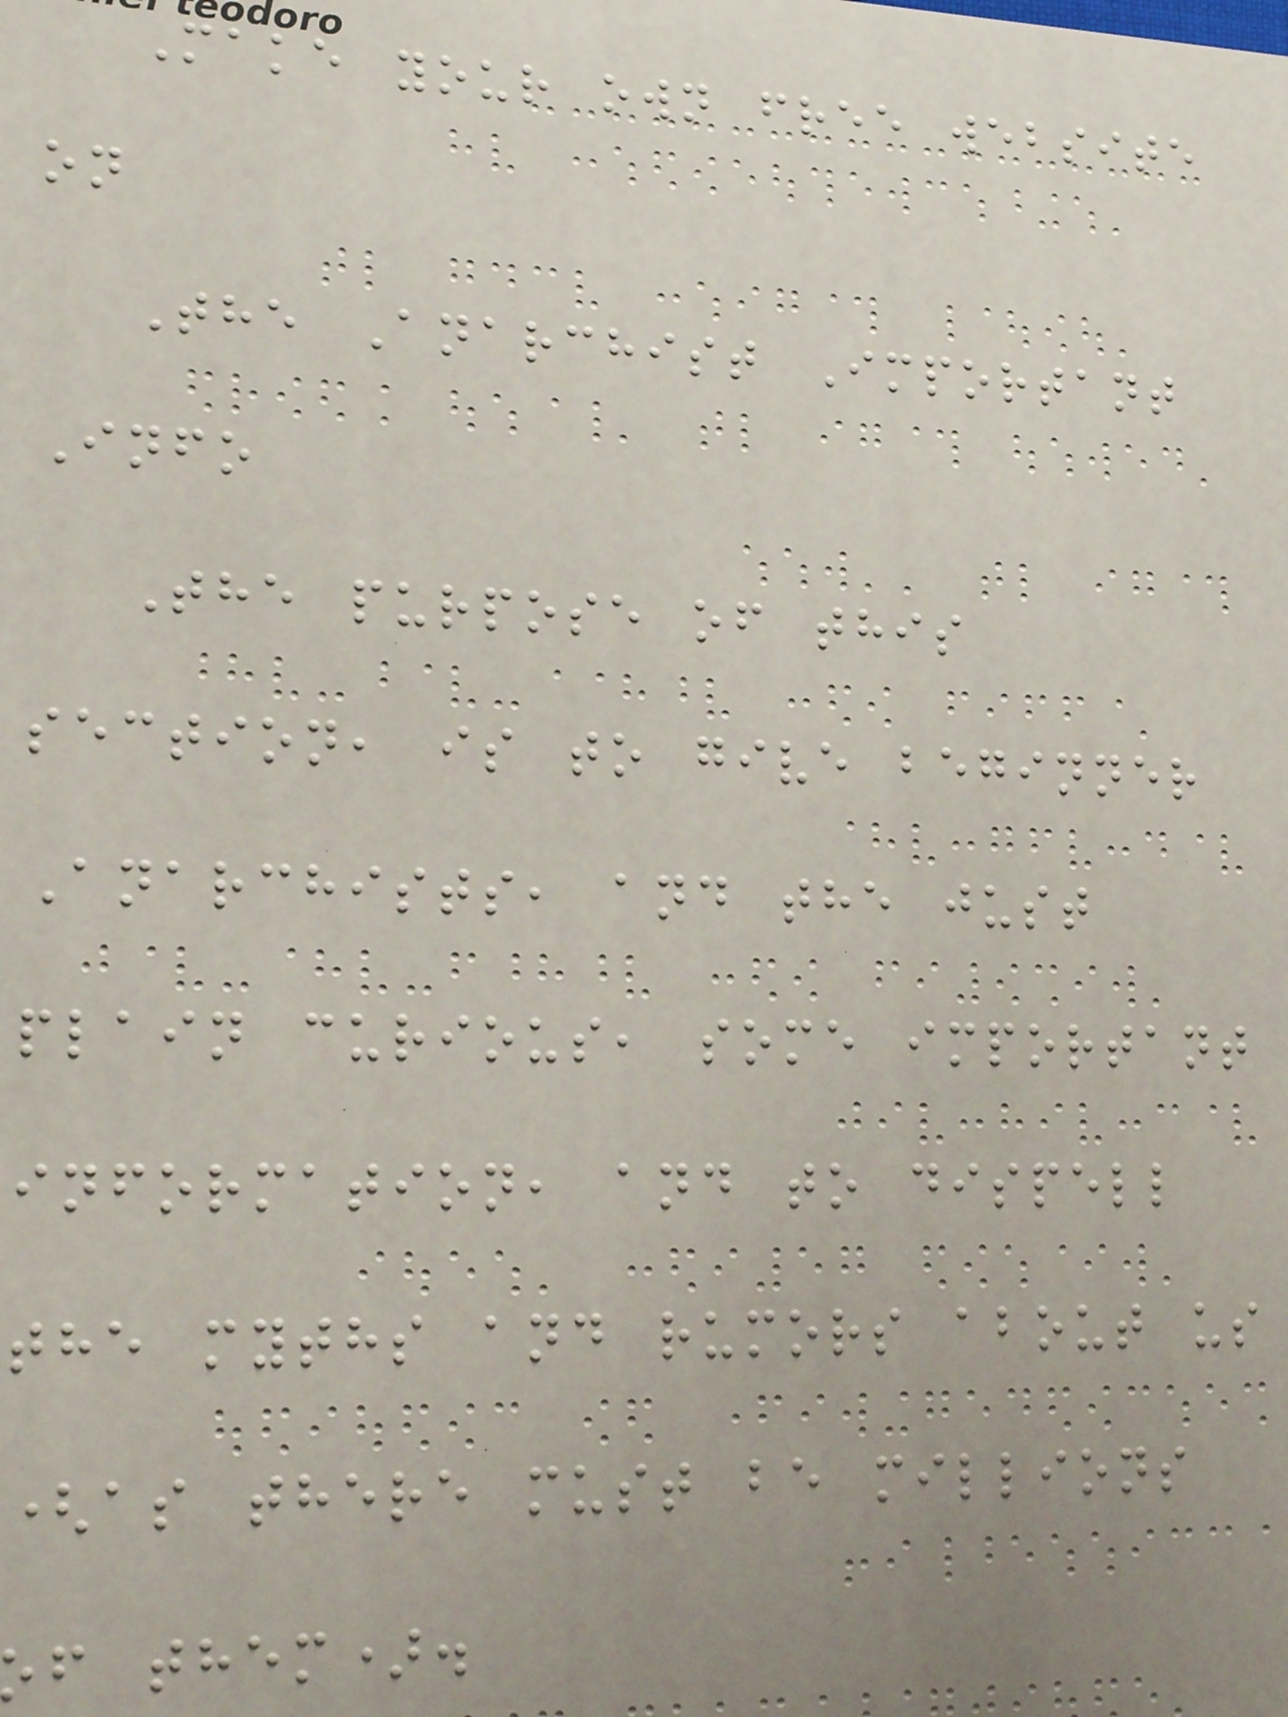Make your own free website
on
The Anarchist Important
Info
The purpose of this
section, is to give beginner
Anarchists, and the just
plain curious, some important
information, and to dispell
the myths and rumors about us
(as there must be millions
f them).
